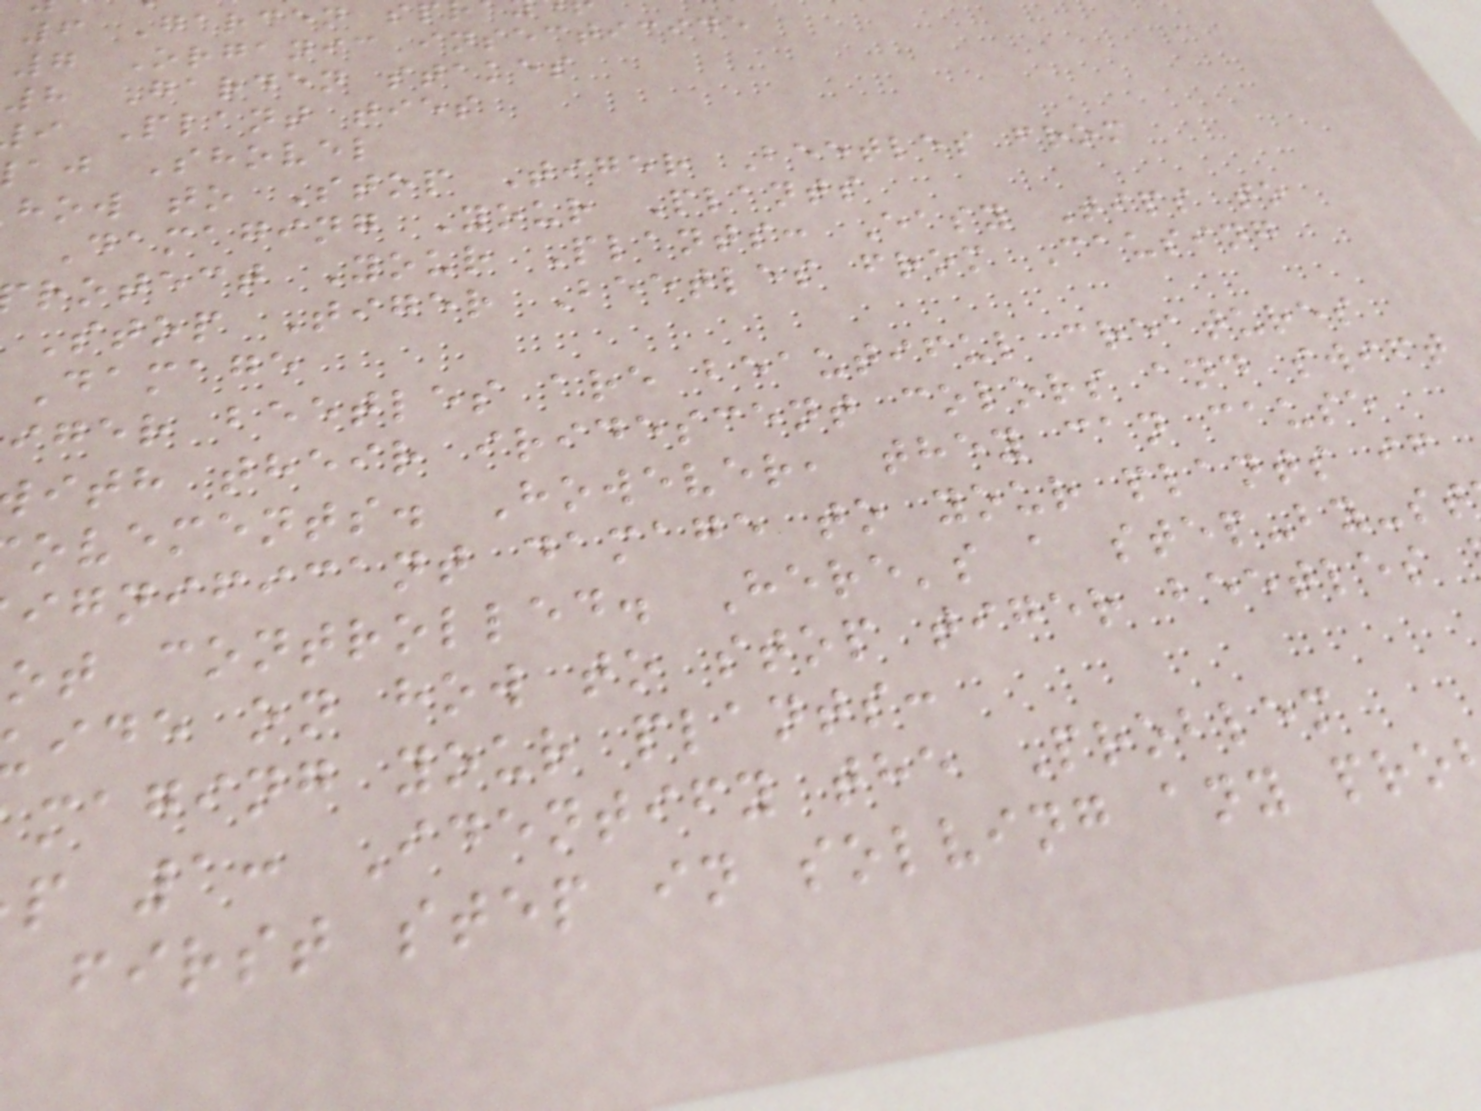6 Garden s
7 Organic insecticide
8 Garden stakes
i Plant ties
aj Shovel
how to Stop Tiger Beetles from
Damaging Your Plants
rotect Your Plants: Easy Tips to
Stop Tiger Beetles from Causing
Damage
iger beetles are beautiful creatures
ith their iridescent colors and swift
ovements. However, they can cause
ignificant damage to your plants if
ot controlled. Here's a step-by-st
ide on how to stop tiger beetles
maging your plants:
p 1: Identify the Problem
first step in solving any pro
